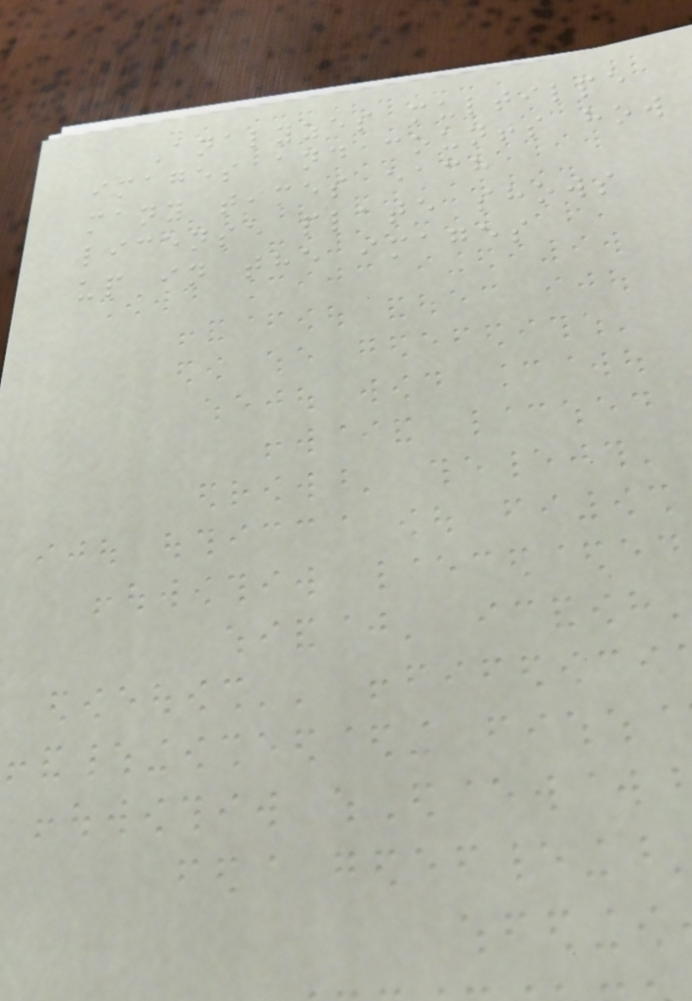Analyzes multilpe
images and counts how
many times each
license plate shows
up in the images
